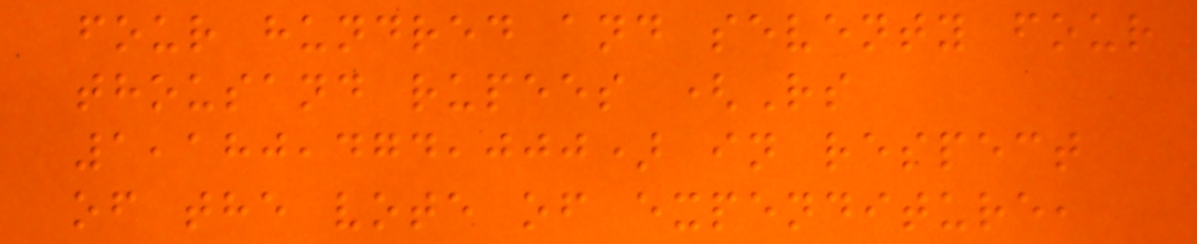four hundred and seventy four
thousand rupees (Rs
1,180,474,000) in respect
of the vote of expenditure,
